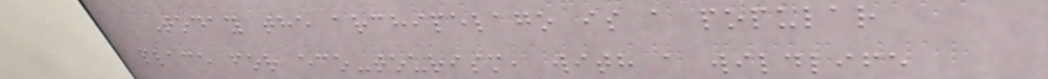Today the archipelago is a popular
place for eco-tourism, with a wildlife
